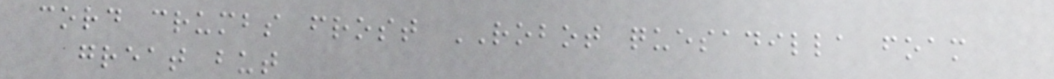cord crumbs frost ROBOT quesadilla foam
great but
